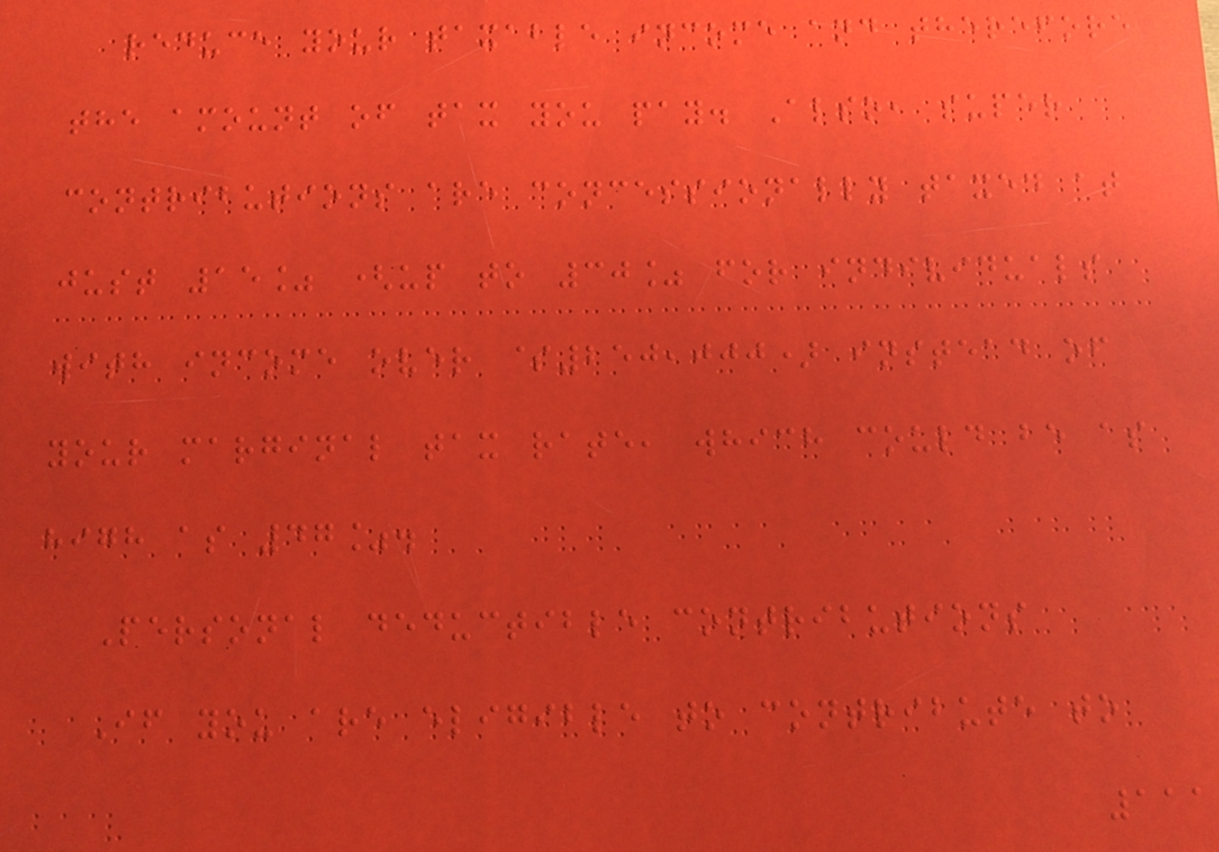reduce your taxable income and therefore
the amount of tax you pay. Also, super
contributions are concessionally taxed at
just 15% (up to 30% for individuals
with income over $250,000) instead of
your marginal tax rate, which could be as
high as 47%.
Personal deductible contributions
If you are eligible to contribute to
111
